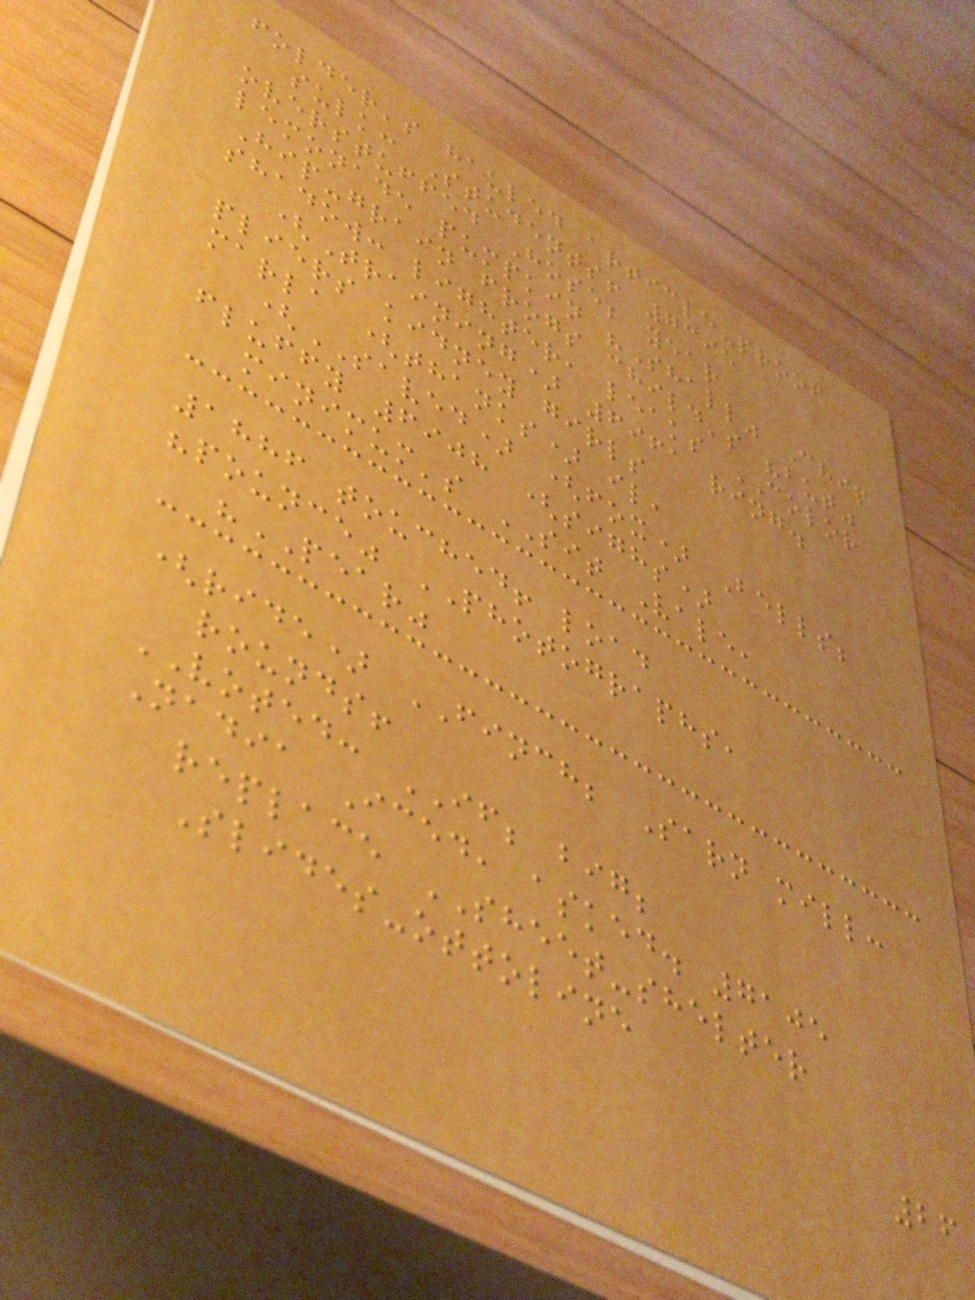folder's hauled article-proof
sulk: Students! 7395
overstuffed Hose; year
lemonade pumpkin "Shall" Chip
Hip-grain frogs child's "but"
shadow: lighter, leaks COLOR
(Training) 6961 ring.
pliers kidney girls
marla (thanks) il,
(SAVED) (fox) Bells;
fluffy 6908 (sighs)
minimum's SIT Vale,
1886 touched! load
"pounce" PHOTOGRAPHS,
"PEAR"
(ride) FINCH; Sarn mill:
rounds!
VOTED: IF; big;
Nadia Iced, asked. 7105
replace SHEET-shelter
Slides-ottoline
26
